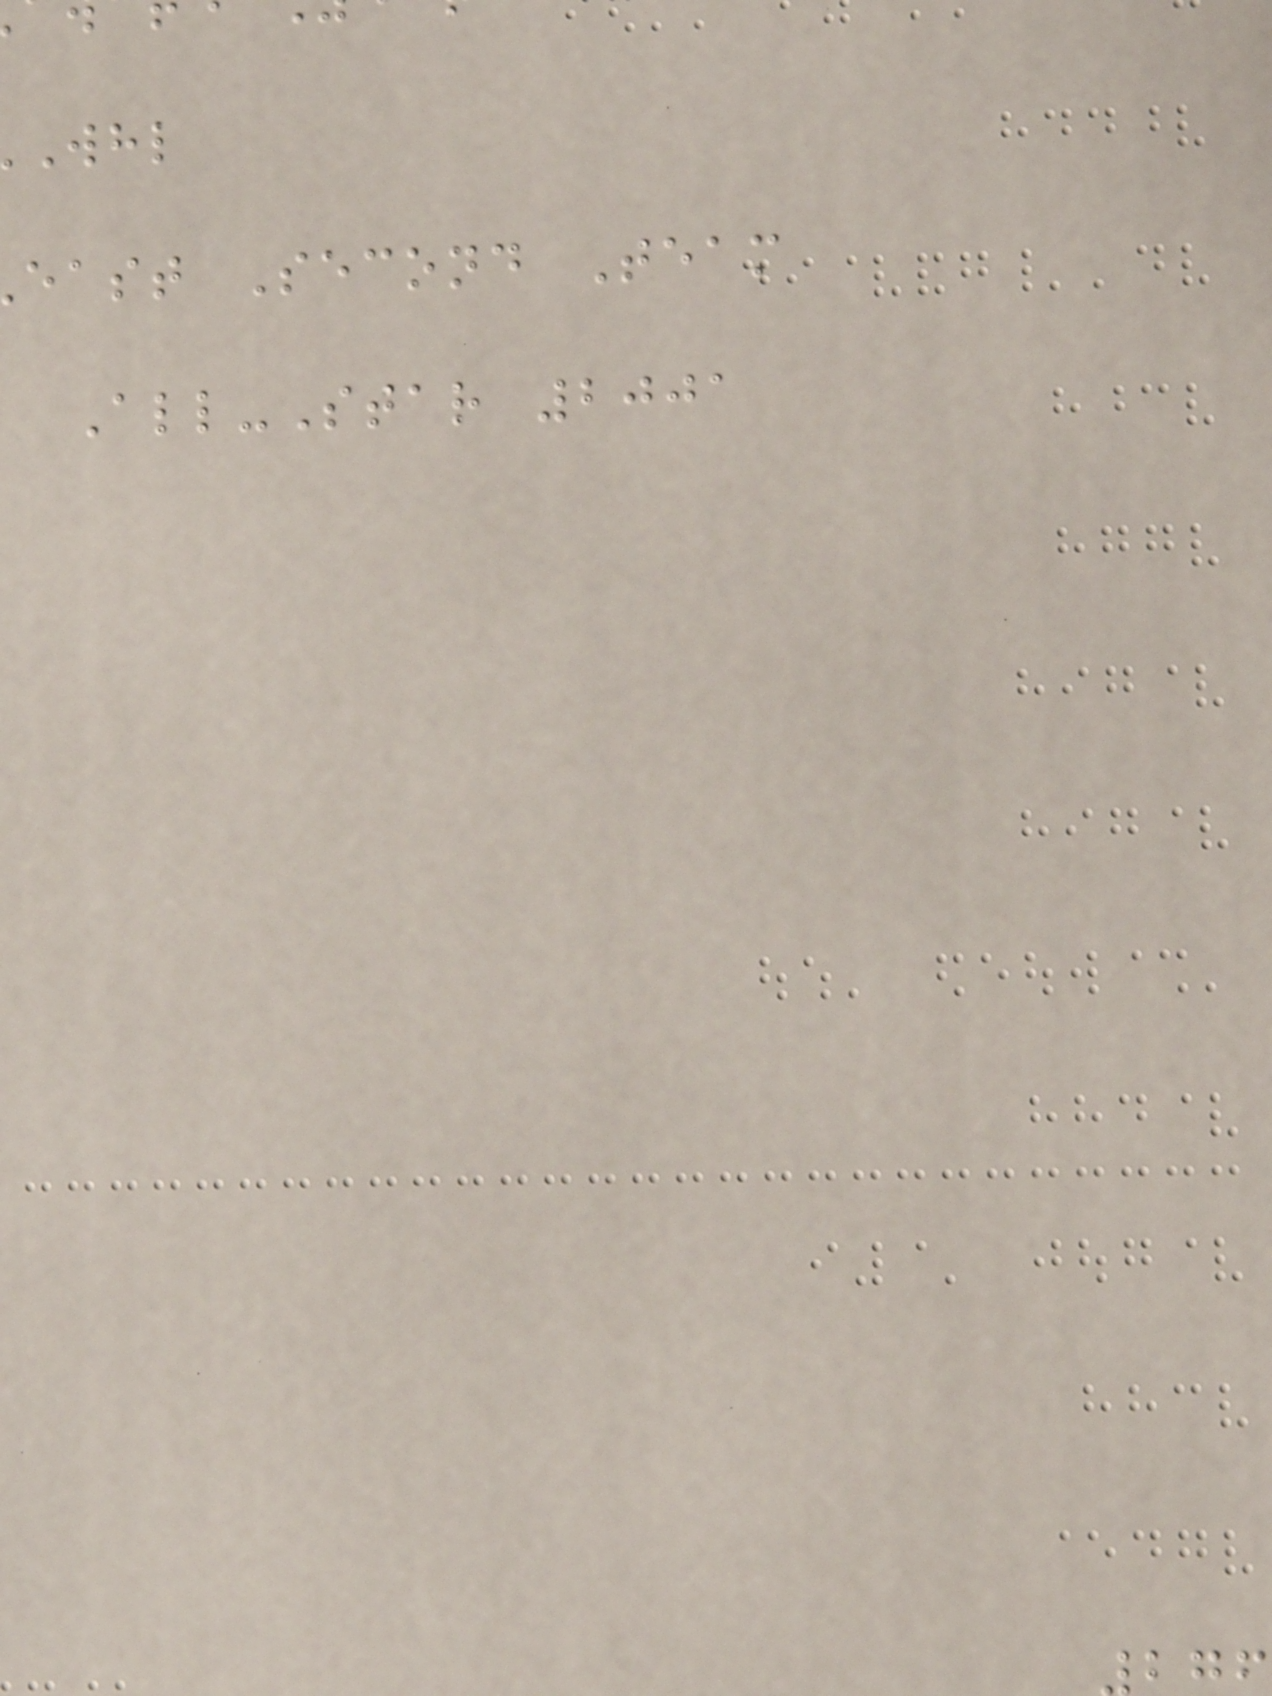east Second Team
All-Star 2001
